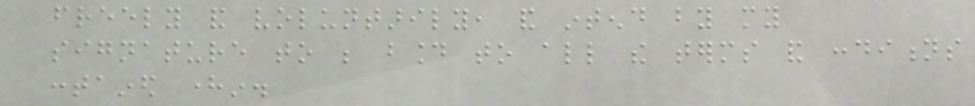freely and voluntarily, and intend by my
signature to be bound to all the terms and conditions
contained herein.
